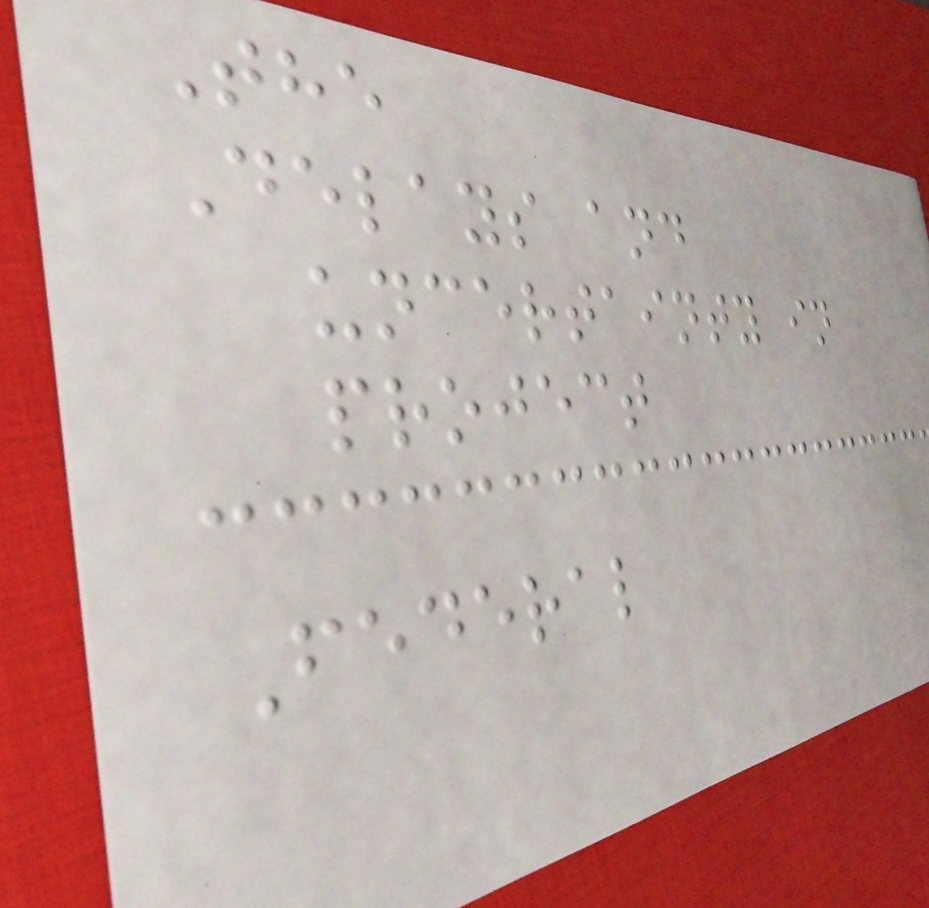The
Delays and
uncertainty in
project
Federal
